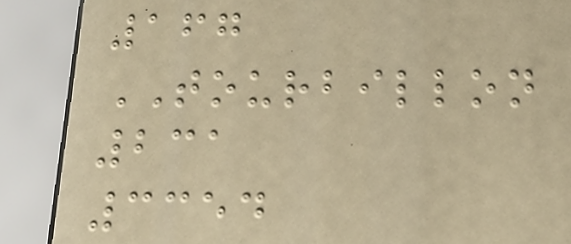167
TOURBILLON
231
3354
